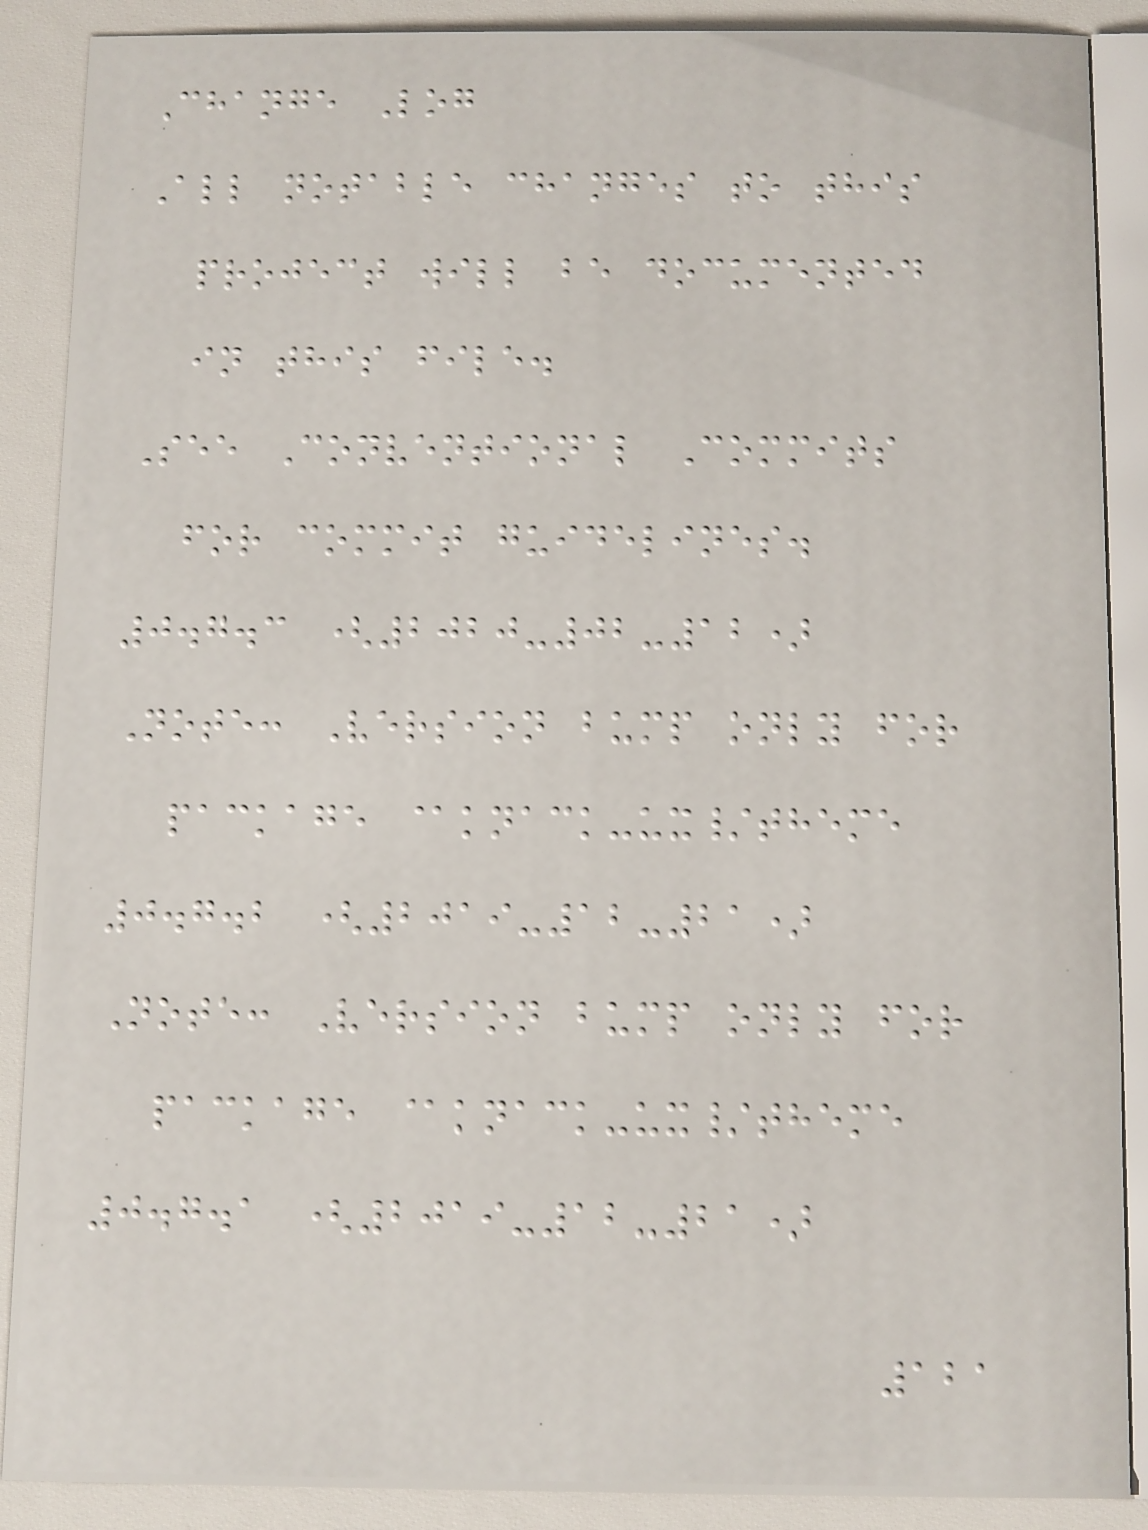Change Log
All notable changes to this
project will be documented
in this file.
See Conventional Commits
for commit guidelines.
0.7.3 (2020-02-12)
Note: Version bump only for
package @knack-ux/theme
0.7.2 (2019-12-21)
Note: Version bump only for
package @knack-ux/theme
0.7.1 (2019-12-21)
121
